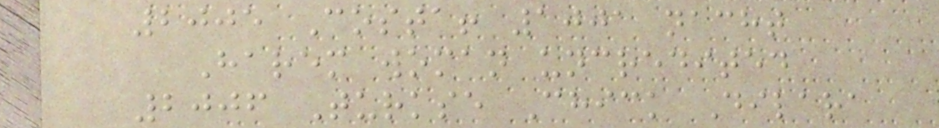2005 Costa! 1001 nacht
Harem woman uncredited
2006 Turkse Chick Dilara
